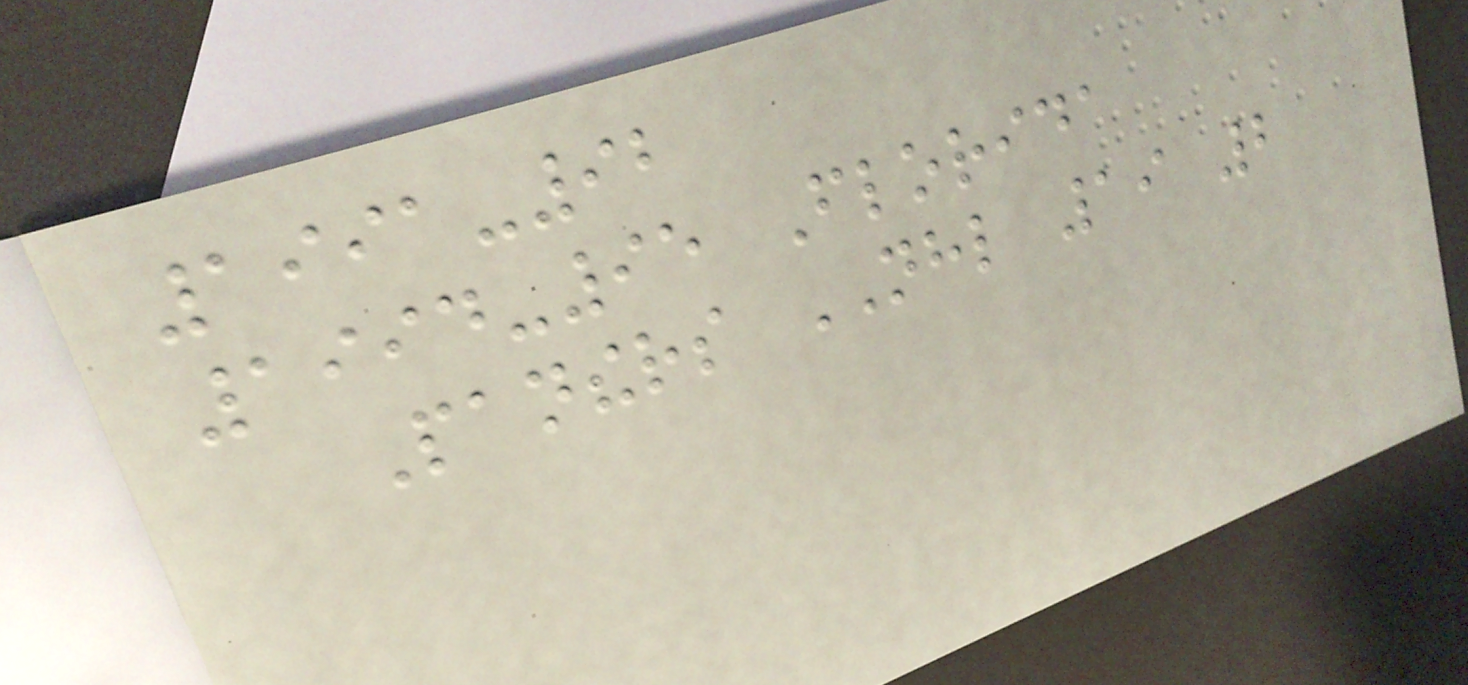1991-92
1994-95 Florida
Panthers NHL 19 2
